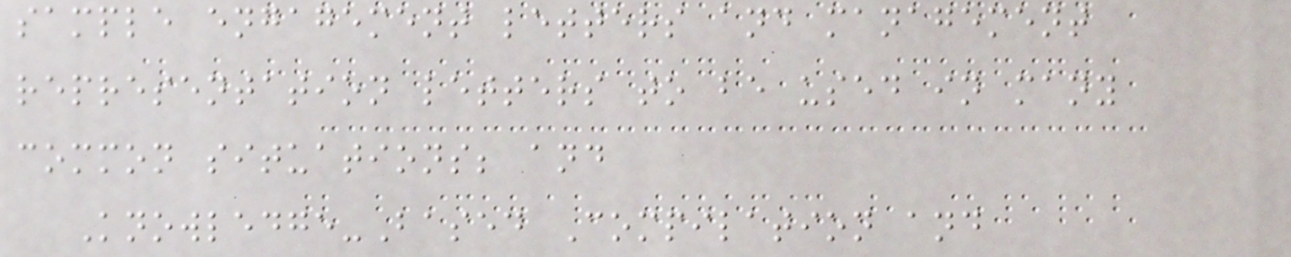sample engagement letters and management
representation letters to be used in many
common situations; and
Knowledge-Based Compilation and
